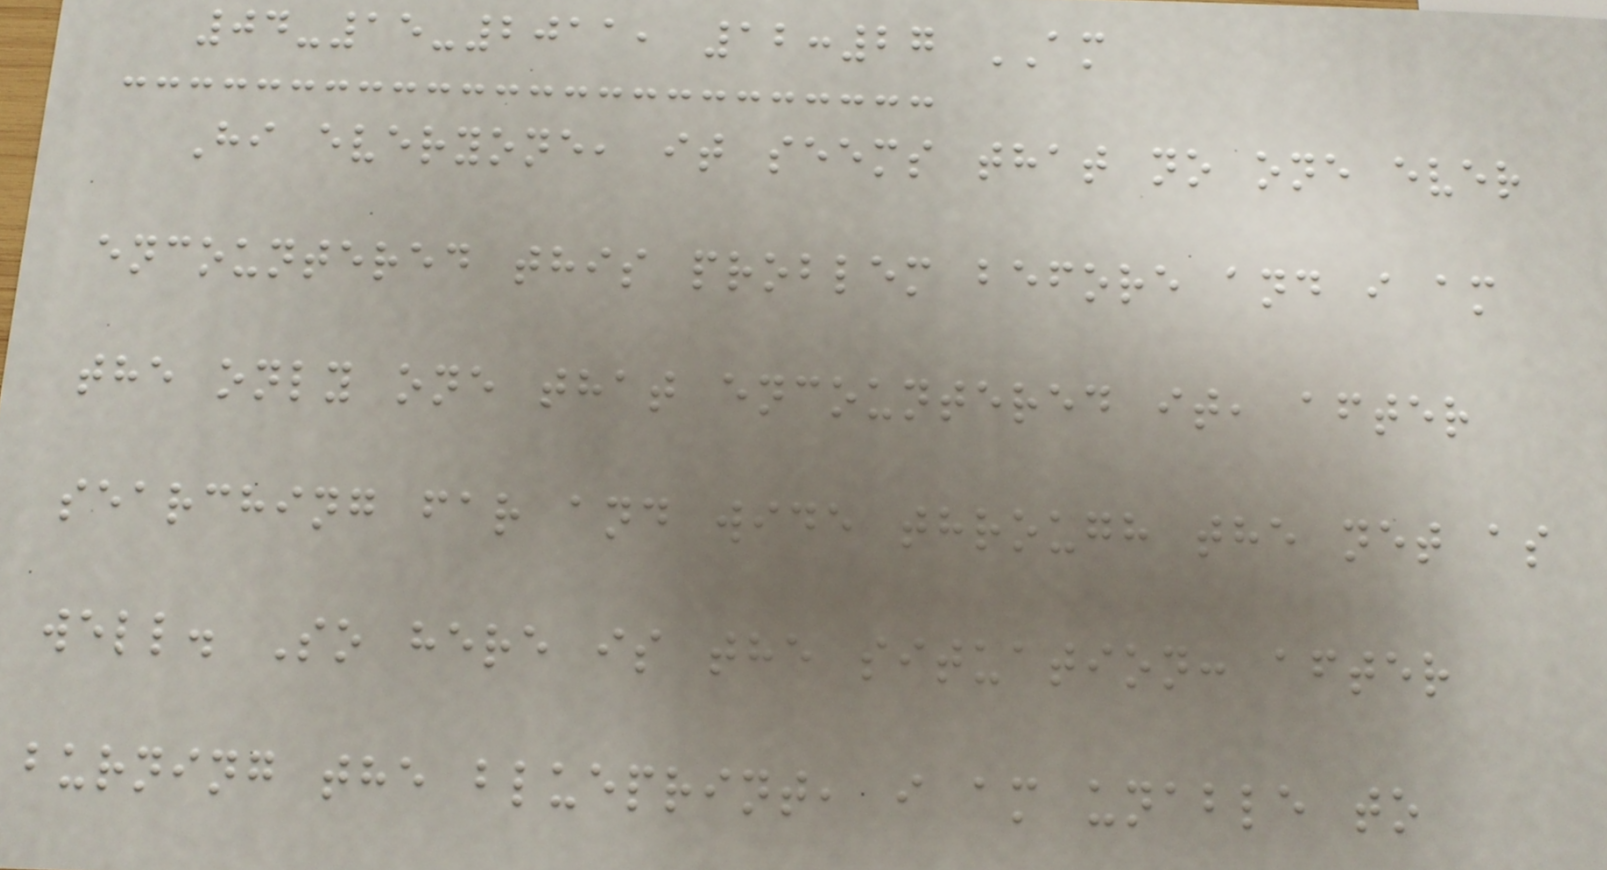04-15-2011, 12:27 AM
Hi everyone, it seems that no one ever
encountered this problem before and i am
the only one that encountered it, after
searching far and wide through the net as
well. So here is the situation: after
burning the blueprint, i am unable to
